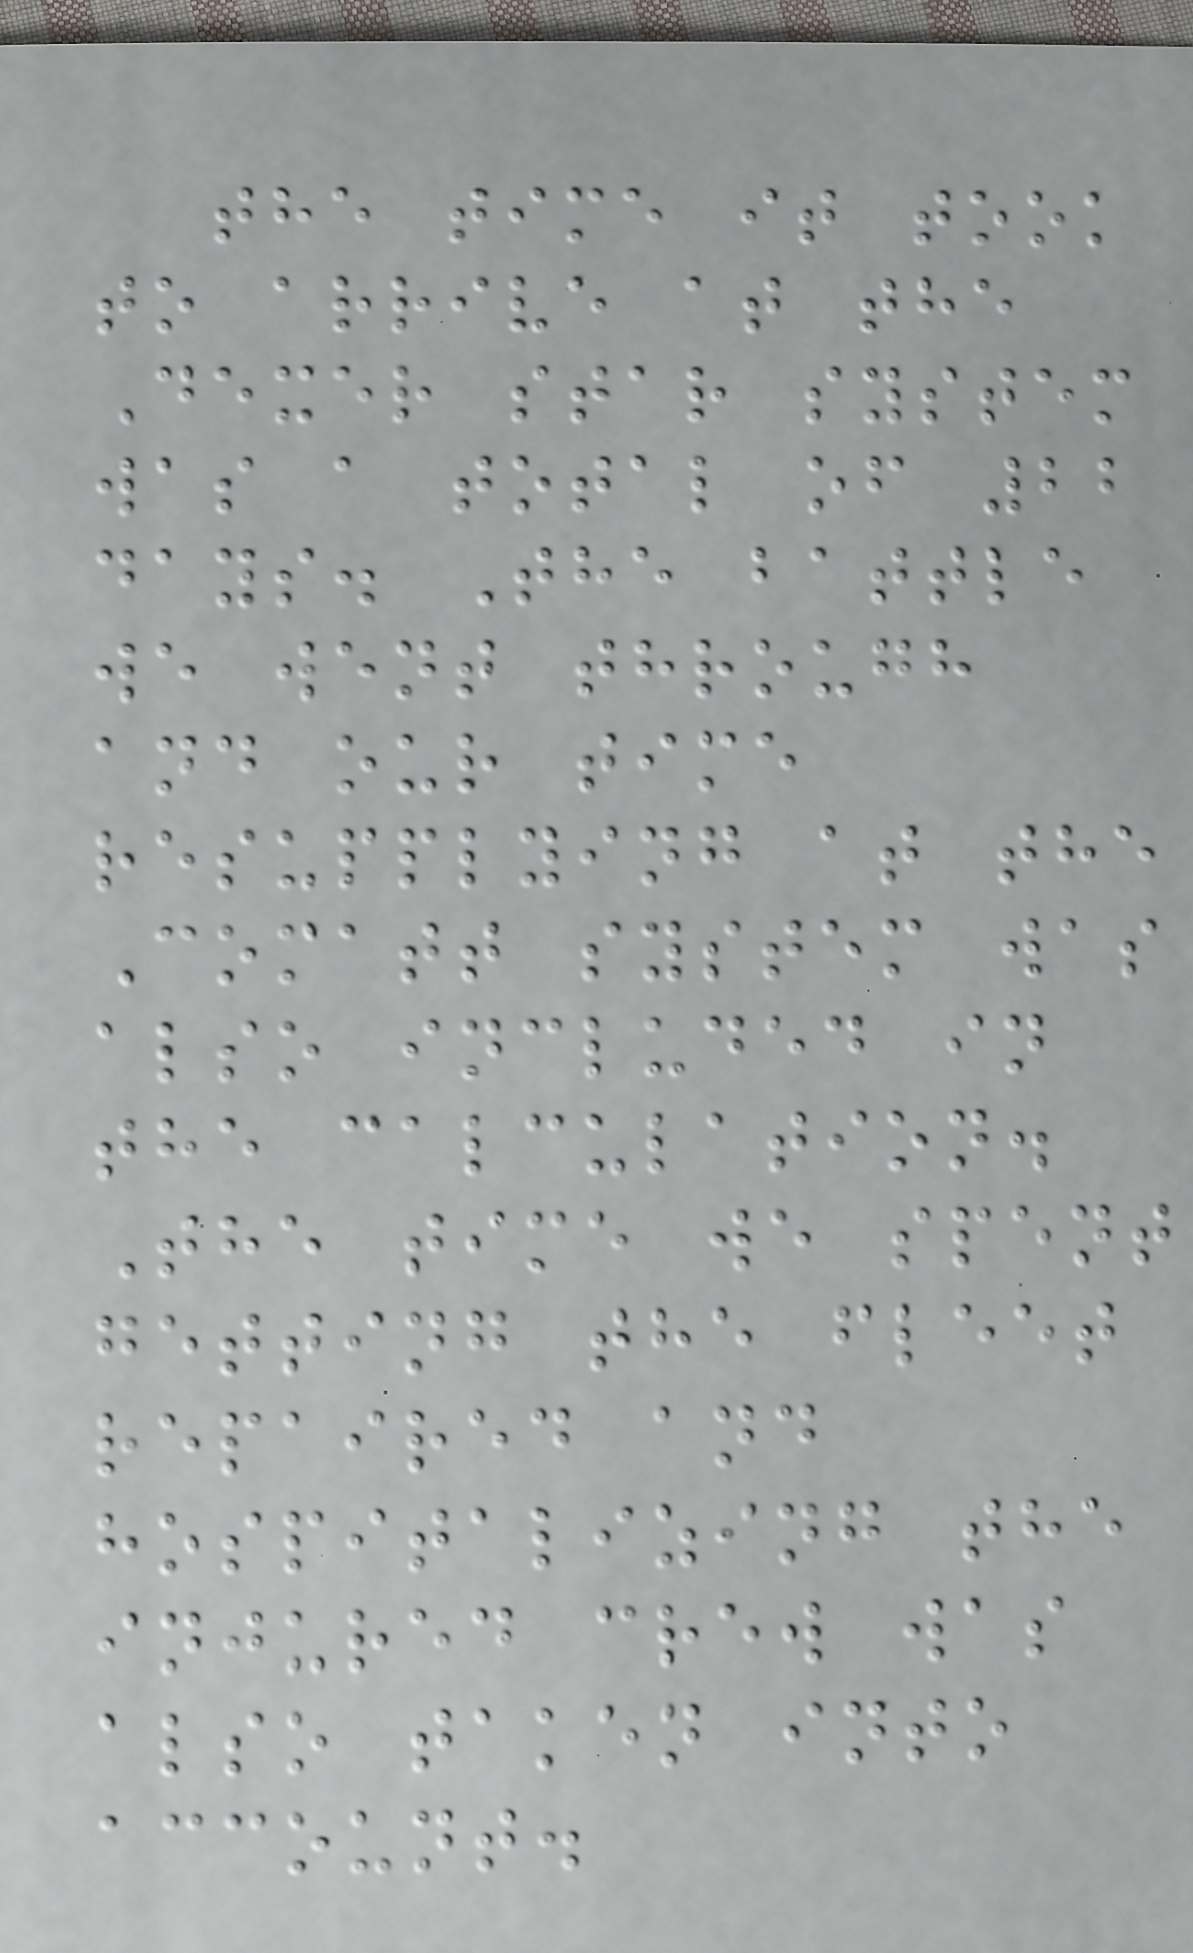the time it took
to arrive at the
Dexer star system
was a total of 22
days. The battle
we went through
and our time
resupplying at the
Comatt system was
also included in
the calculation.
The time we spent
getting the fleet
repaired and
hospitalizing the
injured crew was
also taken into
account.
